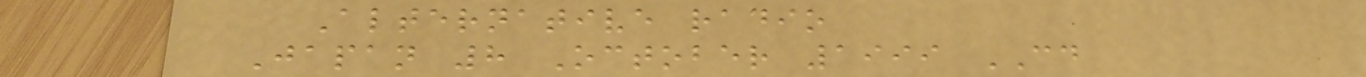Alternative radio
Japan 8 October 1999 CD
